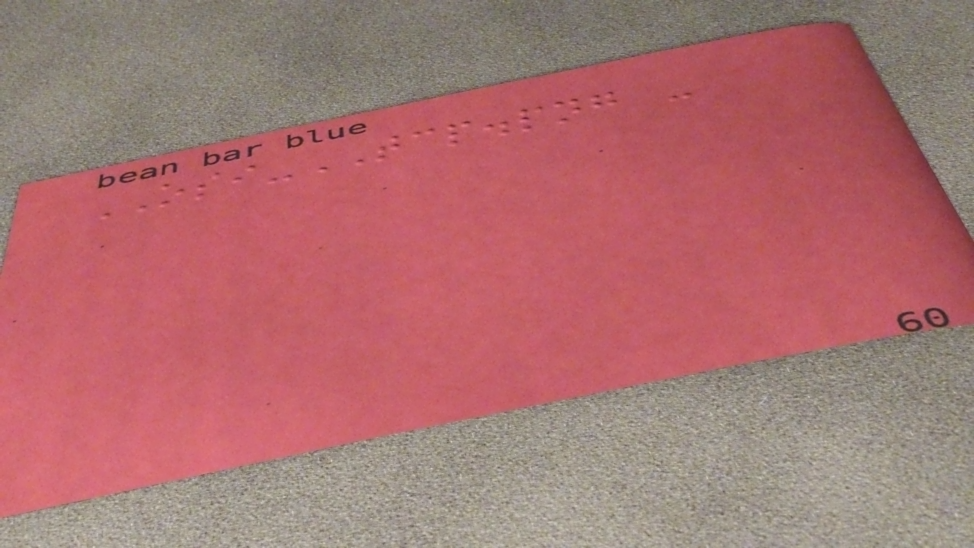OSI-TCP.png -
